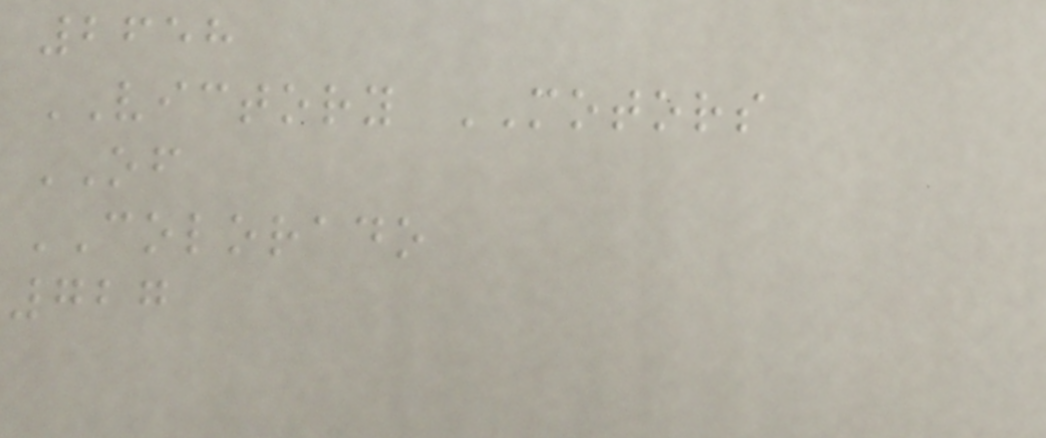2658
VICTORY MOTORS
OF
COLORADO
727
